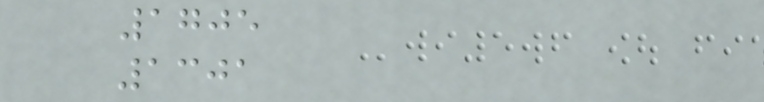1705
1301
